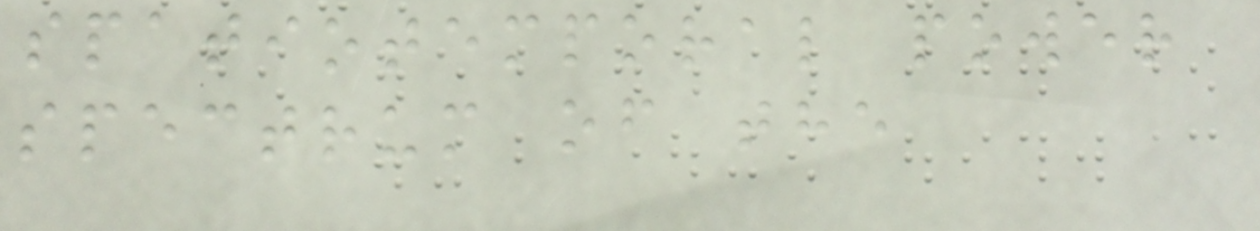spatiotemporal power
spectrum of the
